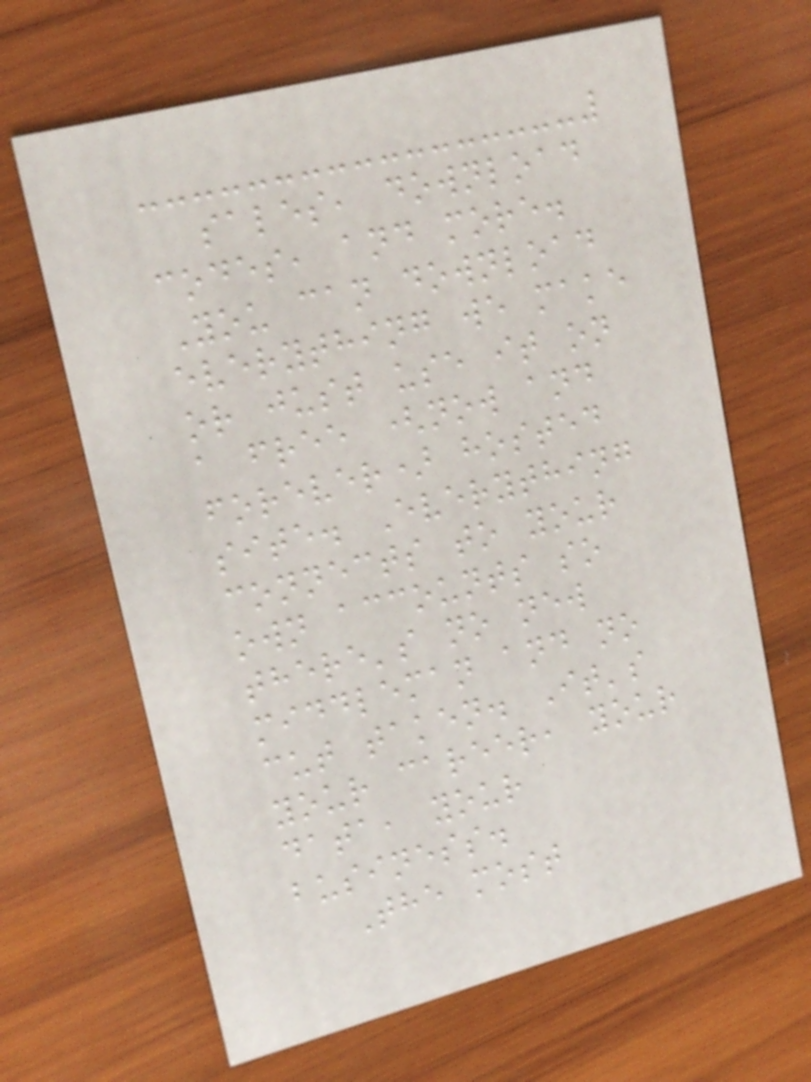sales, download
codes, and more.
You can download
everything we make
or just use it on
a free (now and
forever) hosted
site. Everything
connects to your
own accounts so
there's no new
middleman and no
cut taken. It's
your career, your
data, your
business.
The most
